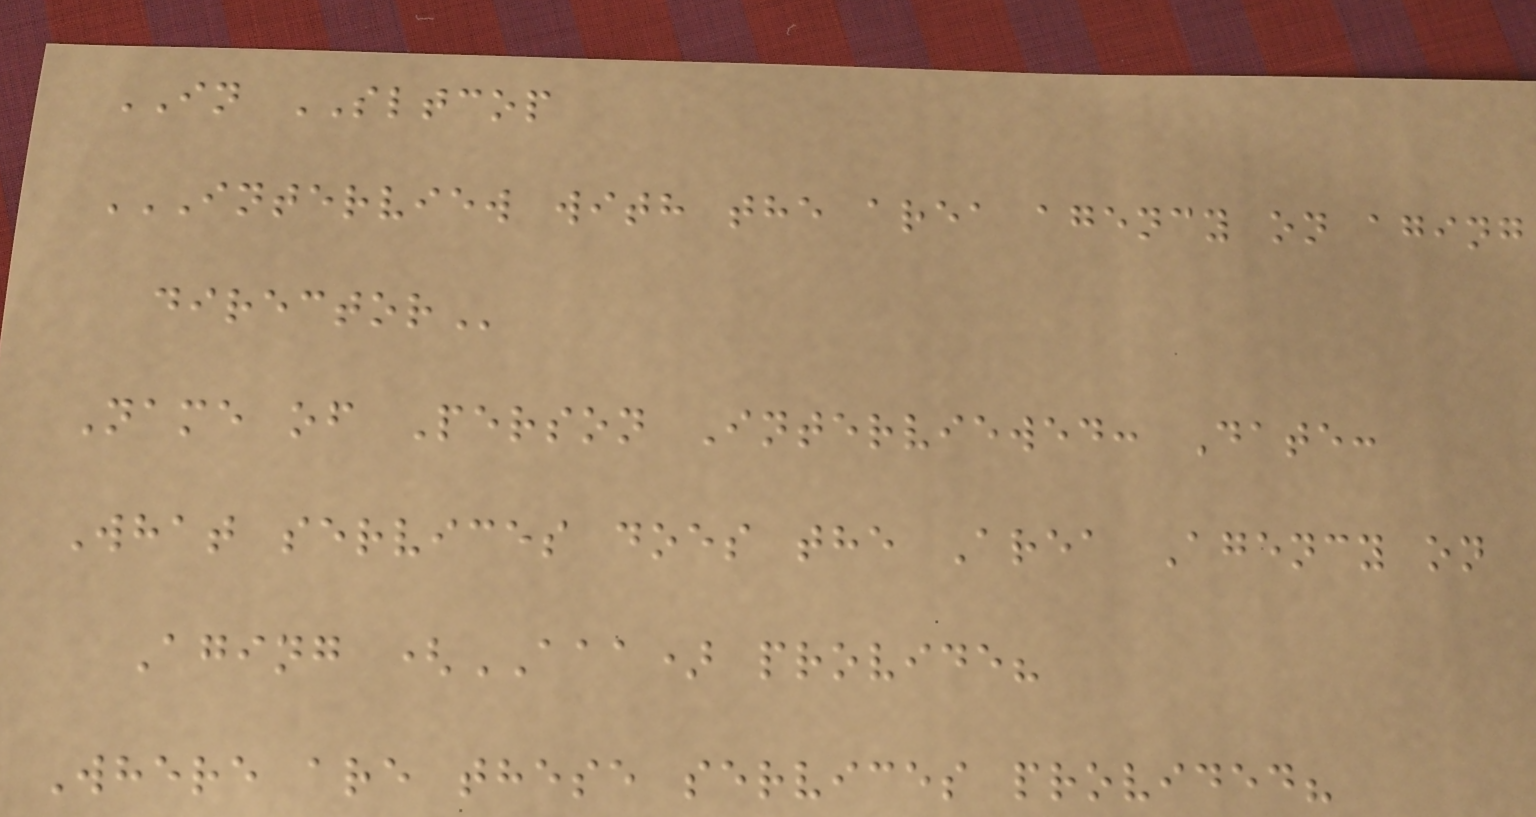IN SLTCOP
INTERVIEW WITH THE AREA AGENCY ON AGING
DIRECTOR
Name of Person Interviewed: Date:
What services does the Area Agency on
Aging (AAA) provide?
Where are these services provided?
